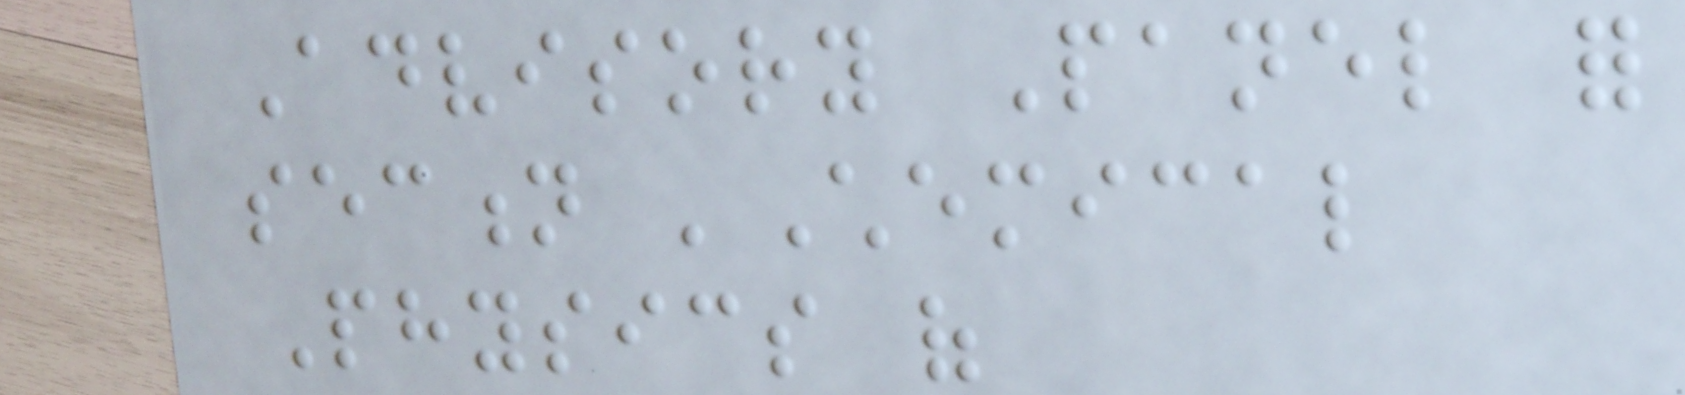Advisory Panel for
section 'Chemical
Physics of
